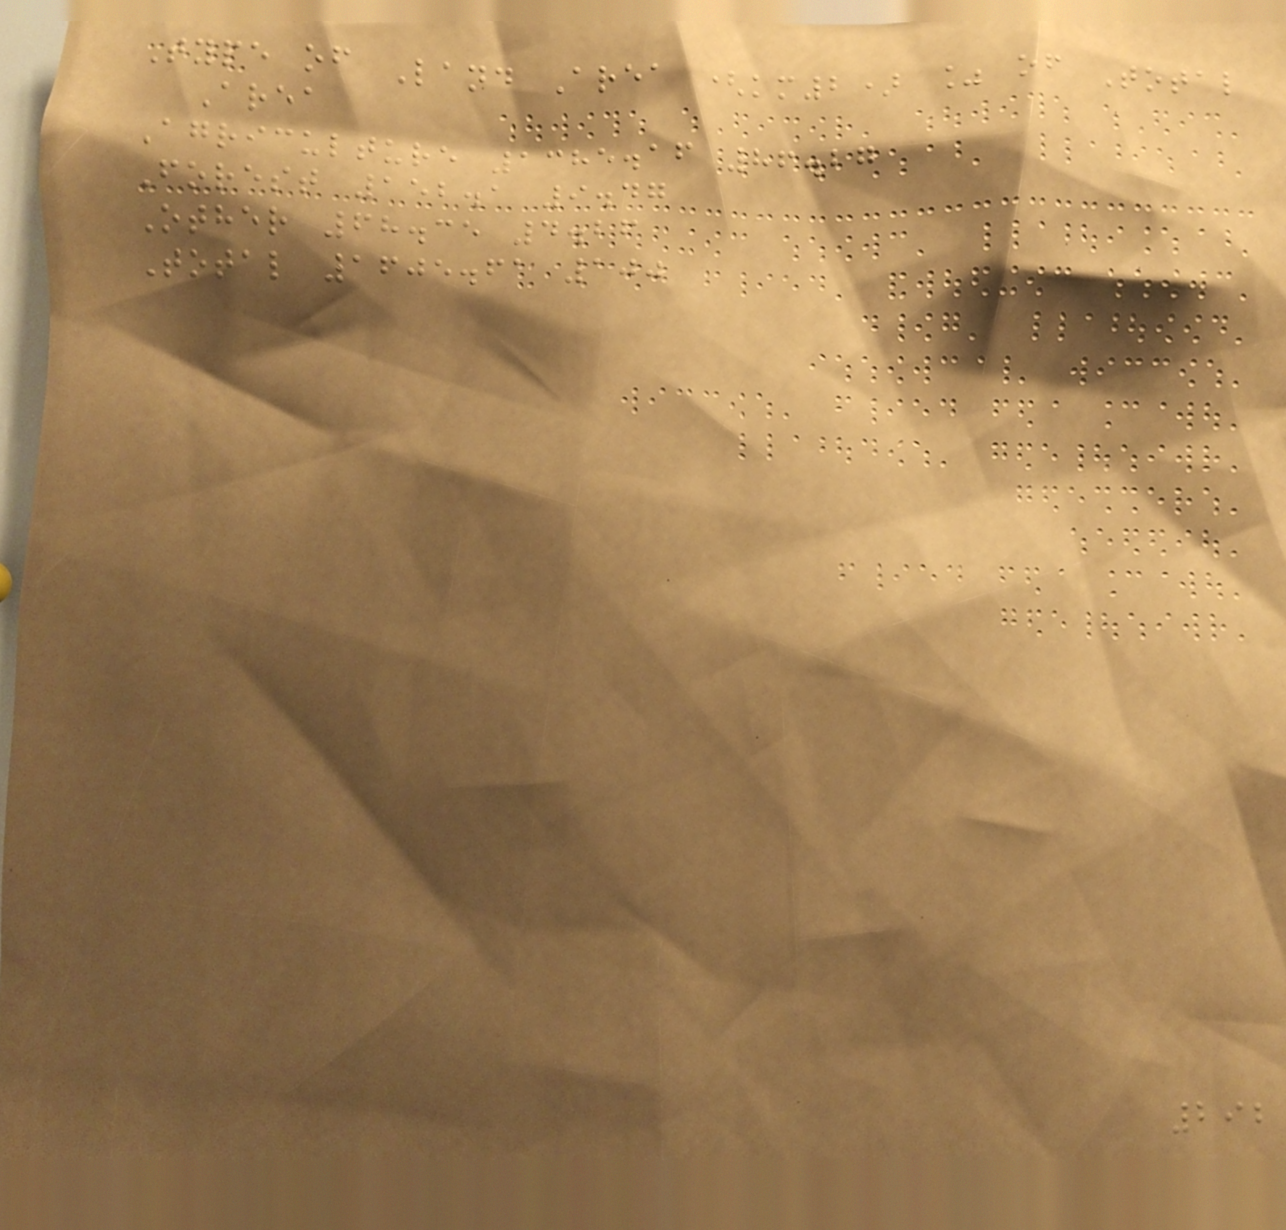Type of Land Area (km2) % of Total
Area
Agriculture 1385.16 86.27
Forest 152.1 9.47
Other 68.35 4.26
Total 1605.61 100
292
